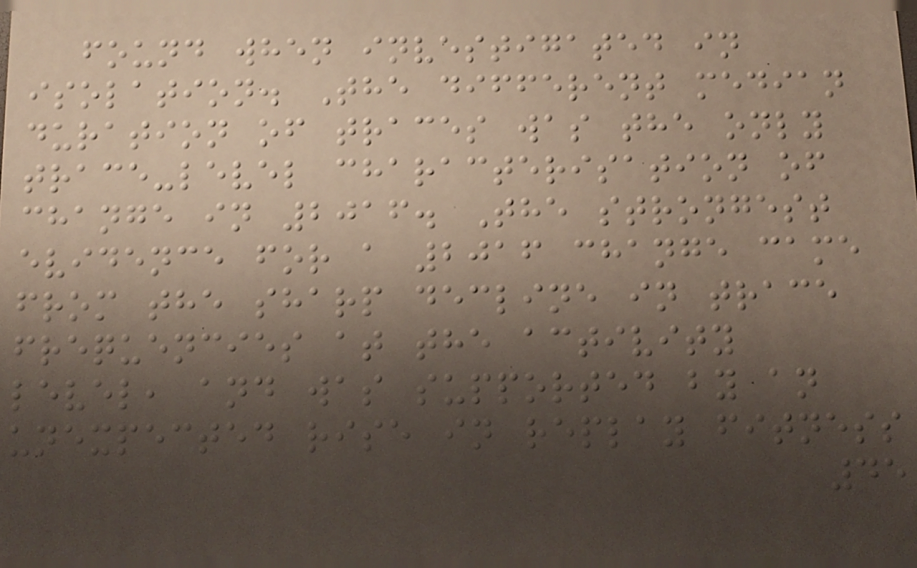found when investigated in
isolation. The different median
duration of traces was the only
trace-level characterisation of
change in 2016. The strongest
evidence for a 2016 change came
from the sharp decline in trace
frequencies at the activity
level, and was supported by an
unexpected rise in replay fitness
45
